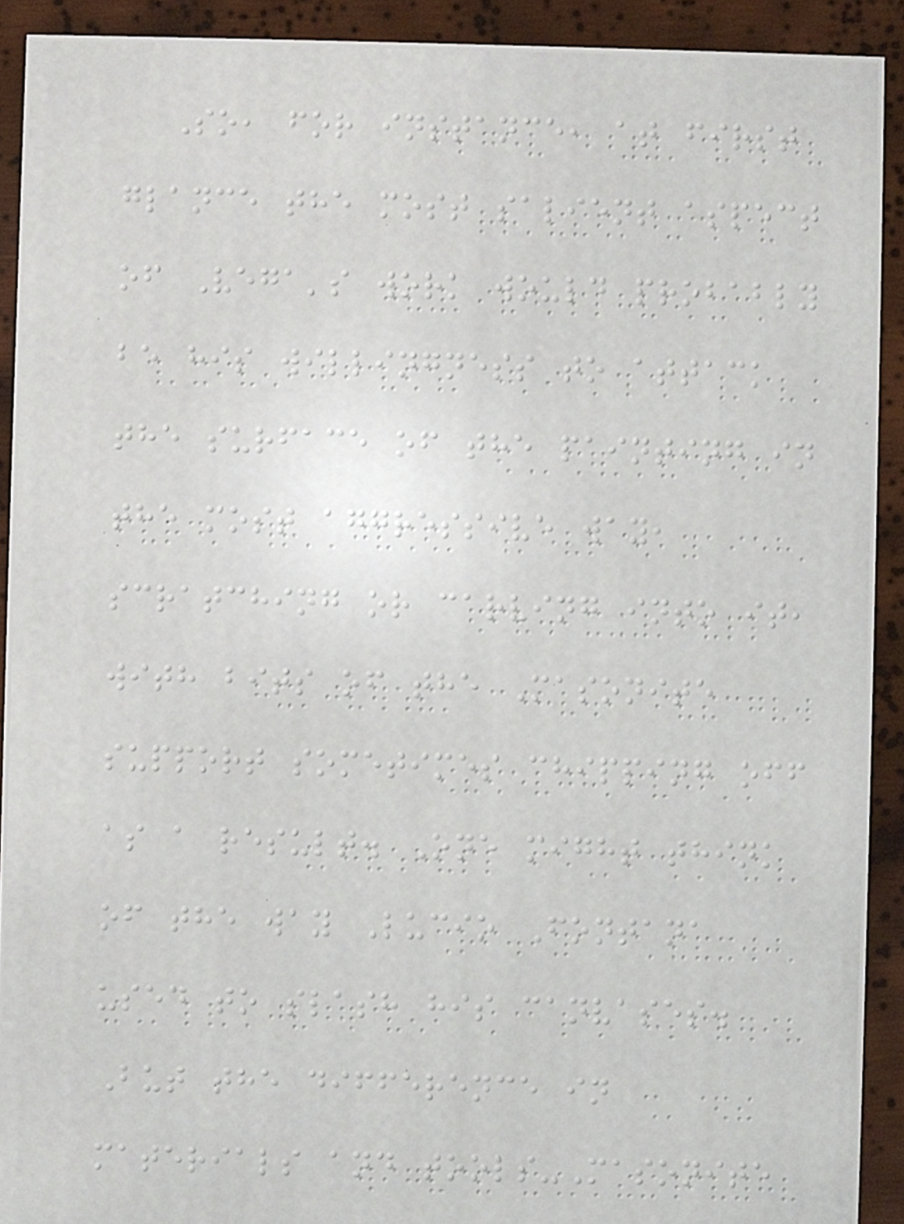So, for instance, at first
glance the most salient aspect
of Vega's work would probably
be his willingness to attack
the surface of the painting in
the most aggressive way,
scratching or carving into it,
with bits of the Masonite
support sometimes chipping off
as a result. One might think
of the way Lucio Fontana
used to slash his canvases.
But the difference in
materials and tools-Masonite
